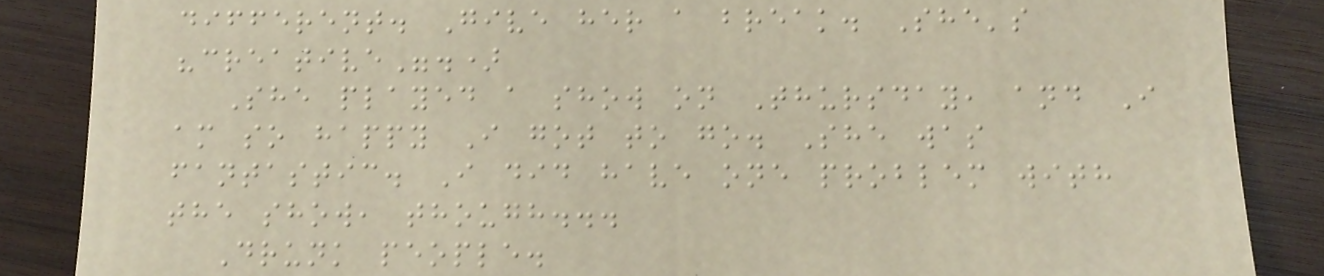different. Give her a break. She's
"creative".)
She played a show on Thursday, and I
am so happy I got to go. She was
fantastic. I did have one problem with
the show, though...
Drunk people.
